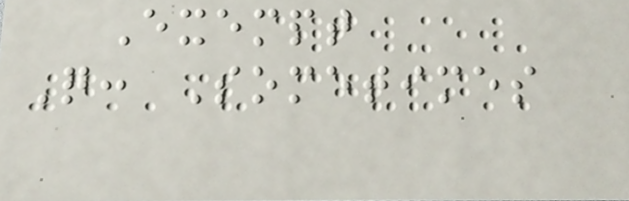Exempt
Q: Sometimes
